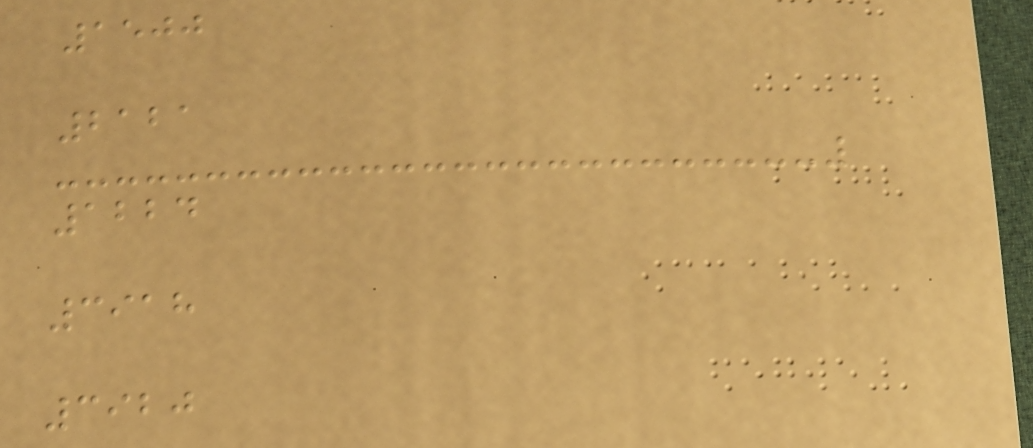1500
2121
1224
3918
3920
